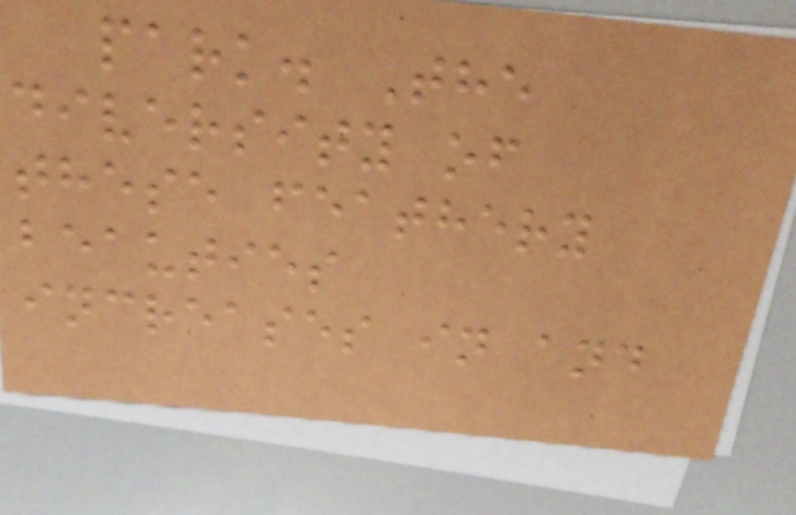park. The
diversity of
these feathery
beauties
increases in and
